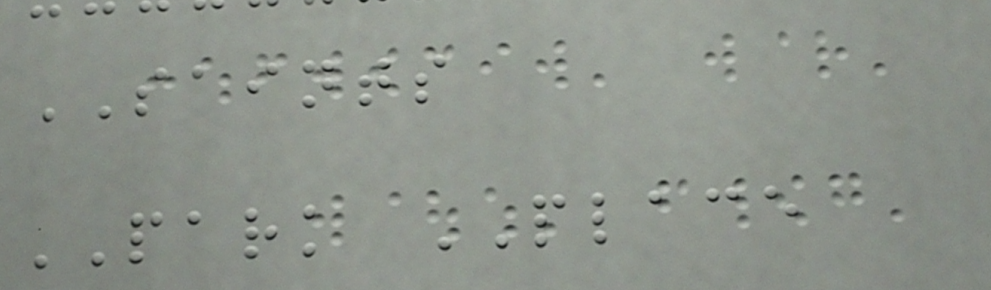SAINTS
PARK PLACE
